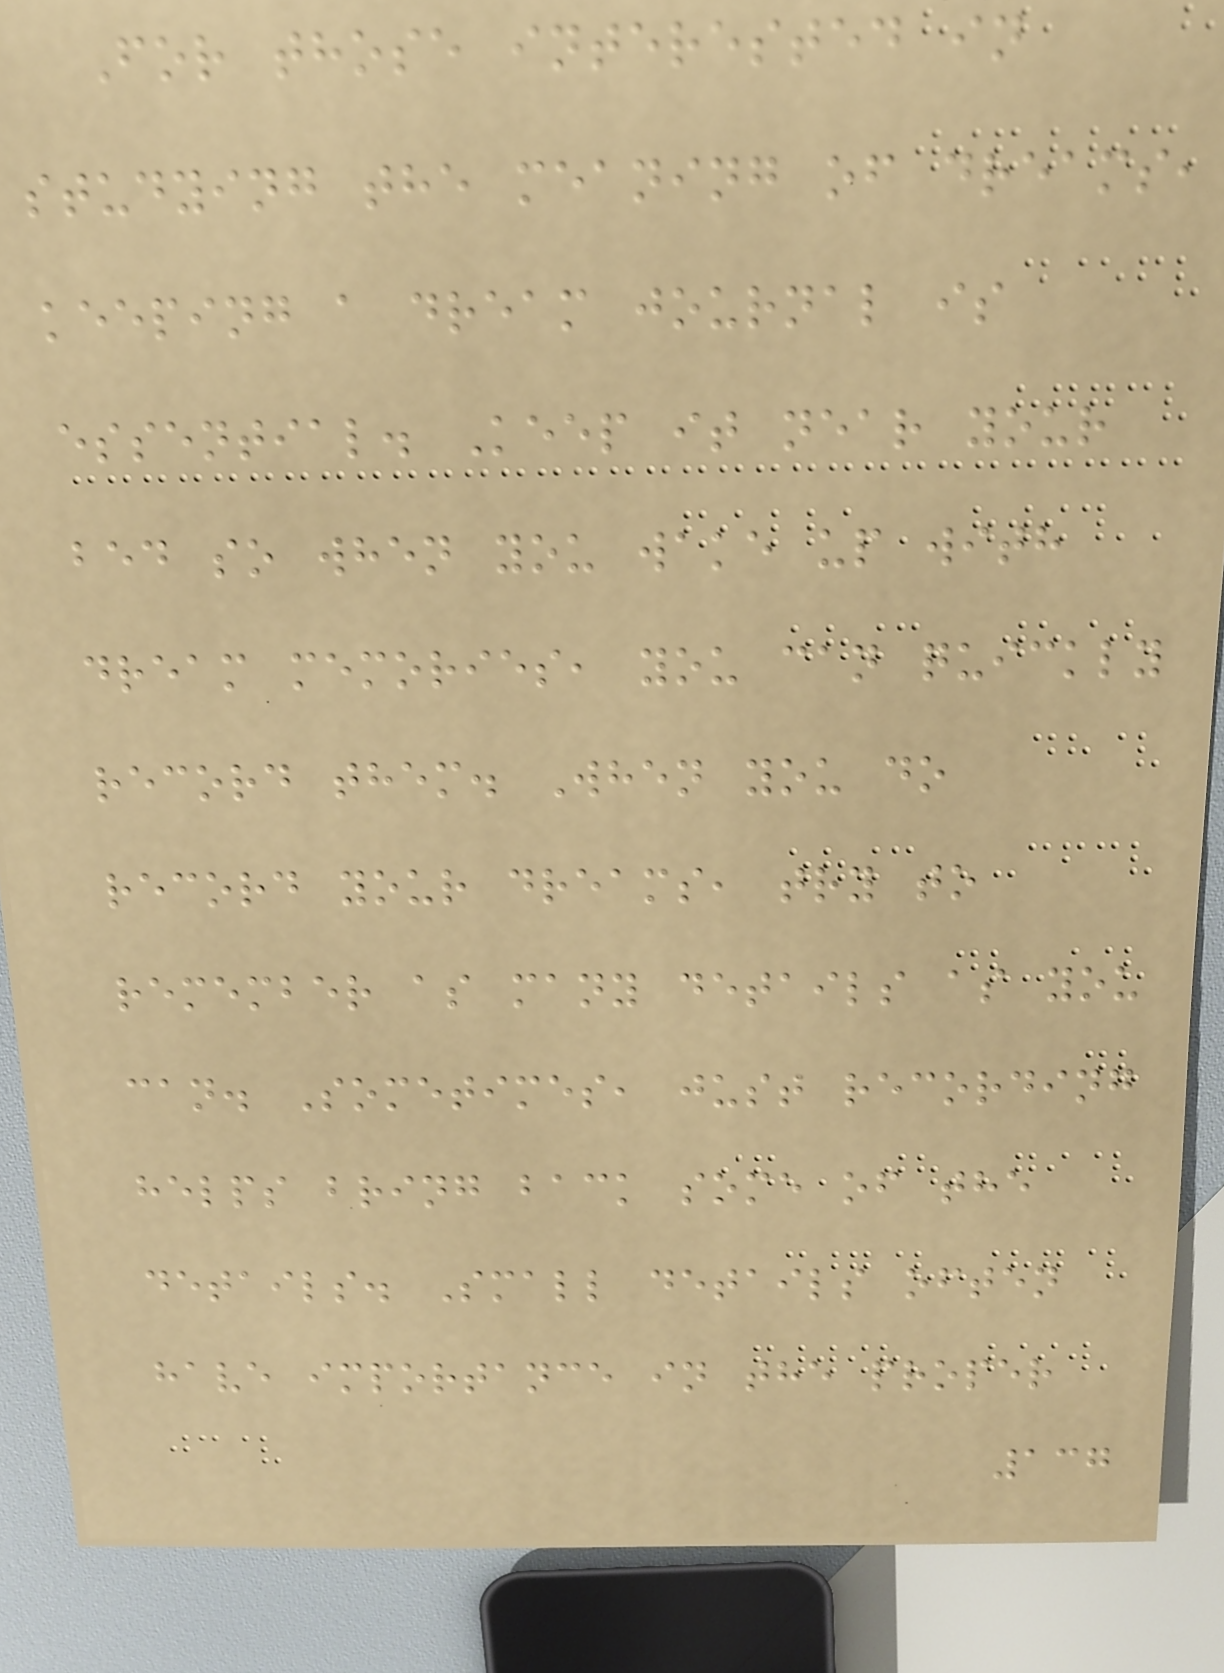For those interested in
studying the meaning of dreams,
keeping a dream journal is
essential. Keep it near your
bed so when you wake up with
dream memories, you can quickly
record them. When you do
record your dreams, try to
remember as many details as you
can. Sometimes, just recording
helps bring back some of the
details. Small details often
have importance in the proper
137
